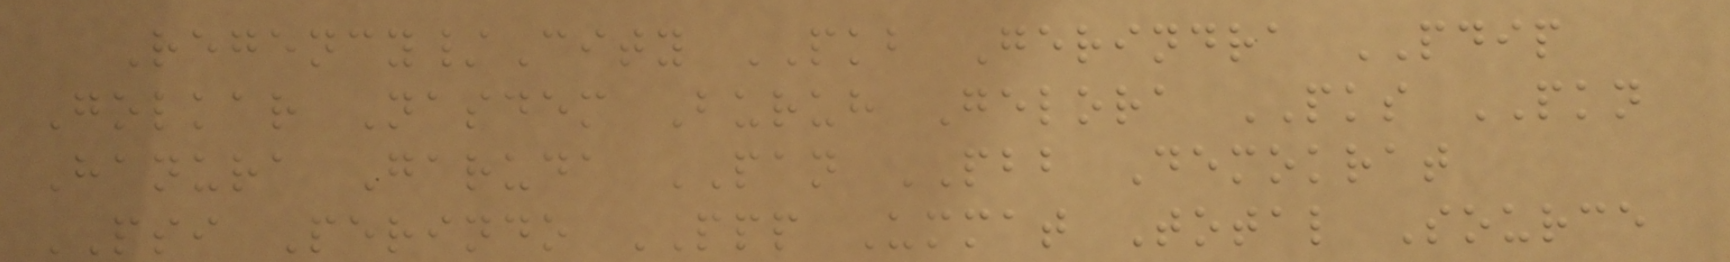Regency/City PKB Gerindra PDIP
Golkar Nasdem Buruh Gelora PKS PKN
Hanura Garuda PAN PBB Demokrat
PSI Perindo PPP Ummat Total Source
